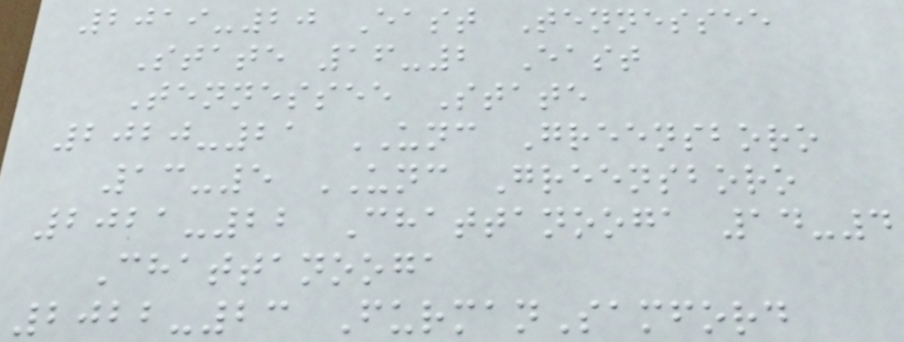2019-20 East Tennessee
State 16-2 East
Tennessee State
2020-21 UNC Greensboro
13-5 UNC Greensboro
2021-22 Chattanooga 14-4
Chattanooga
2022-23 FurmanSamford
